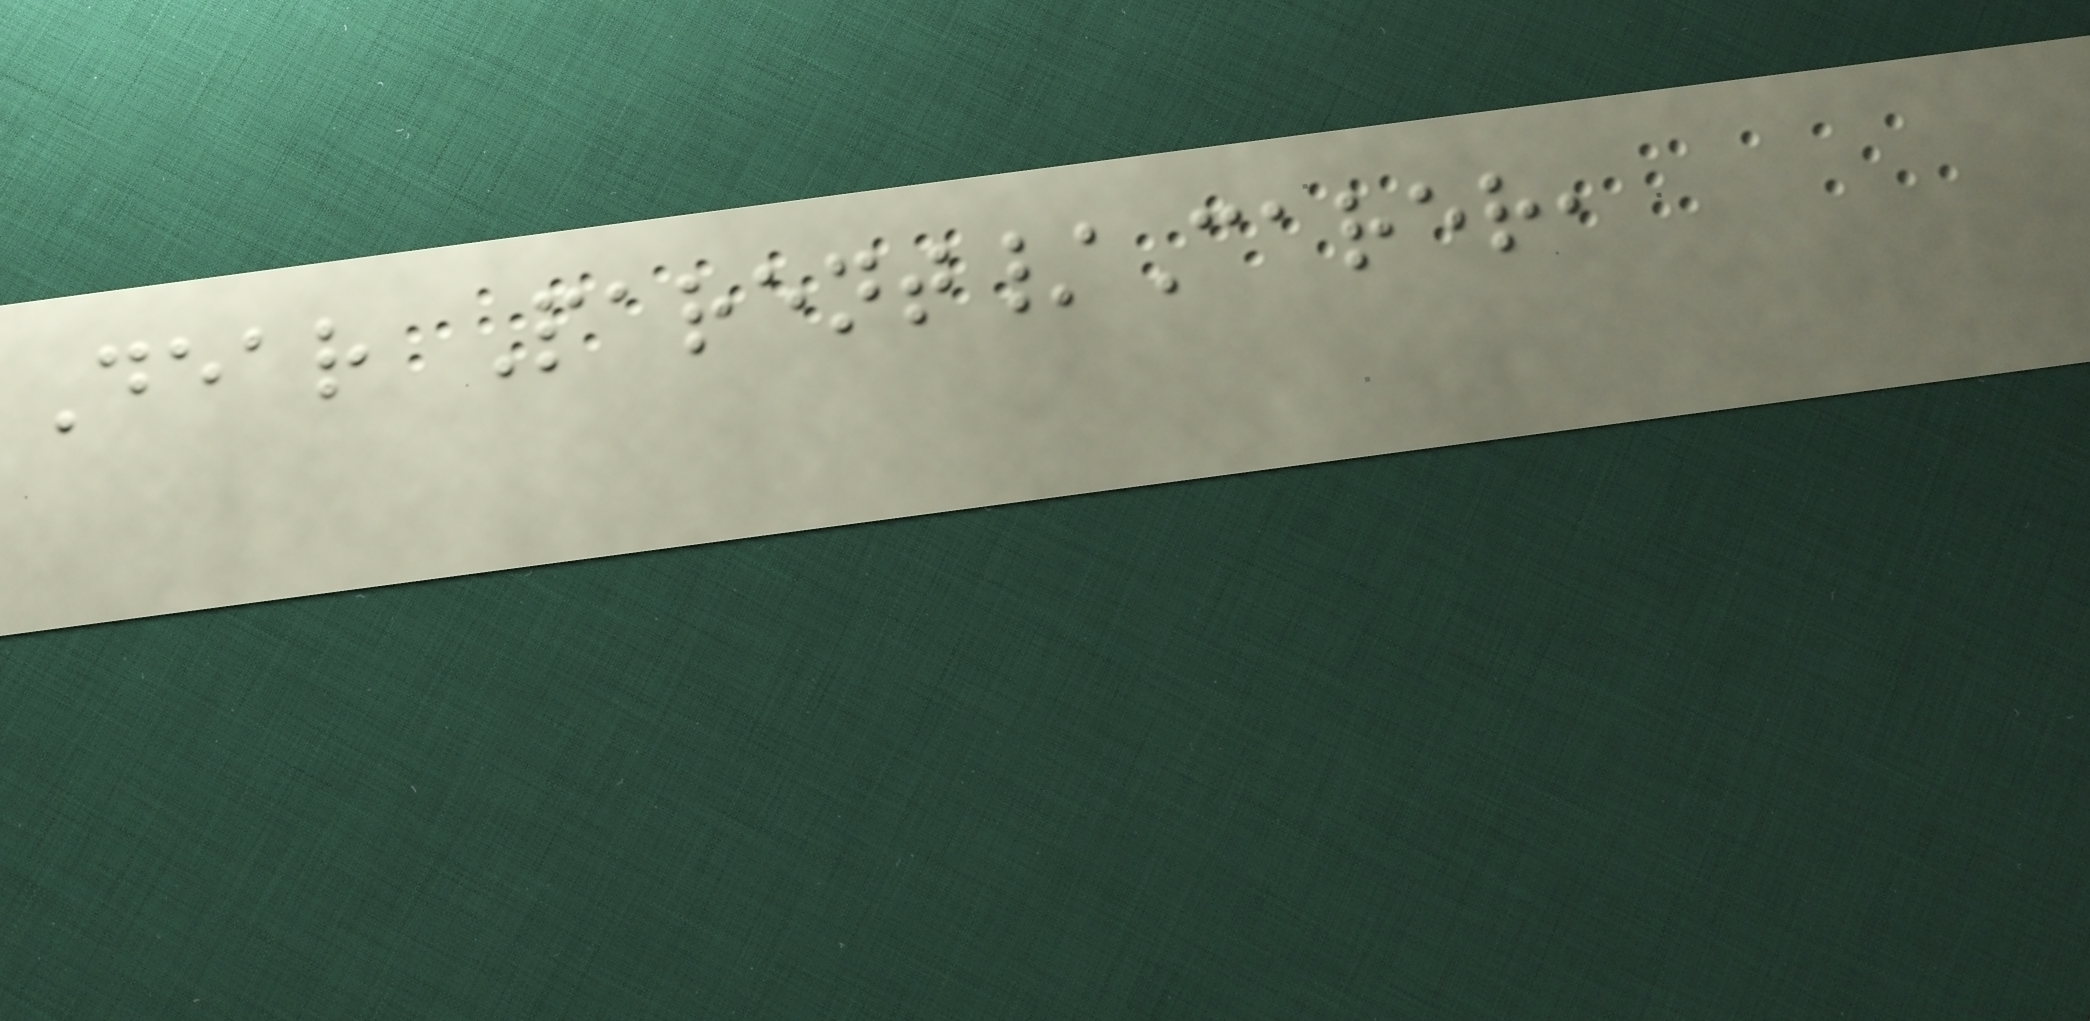Dear Parent/Carer,
